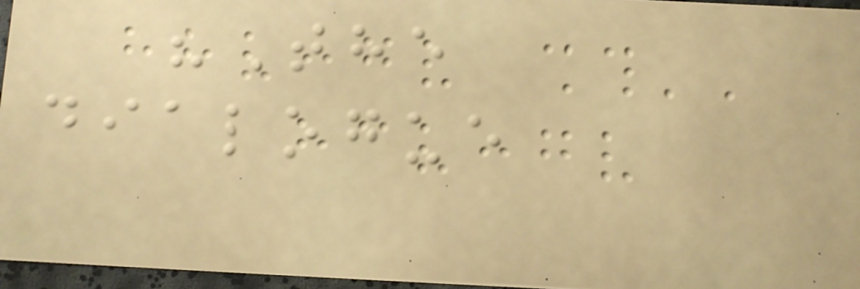"The
dialogue
